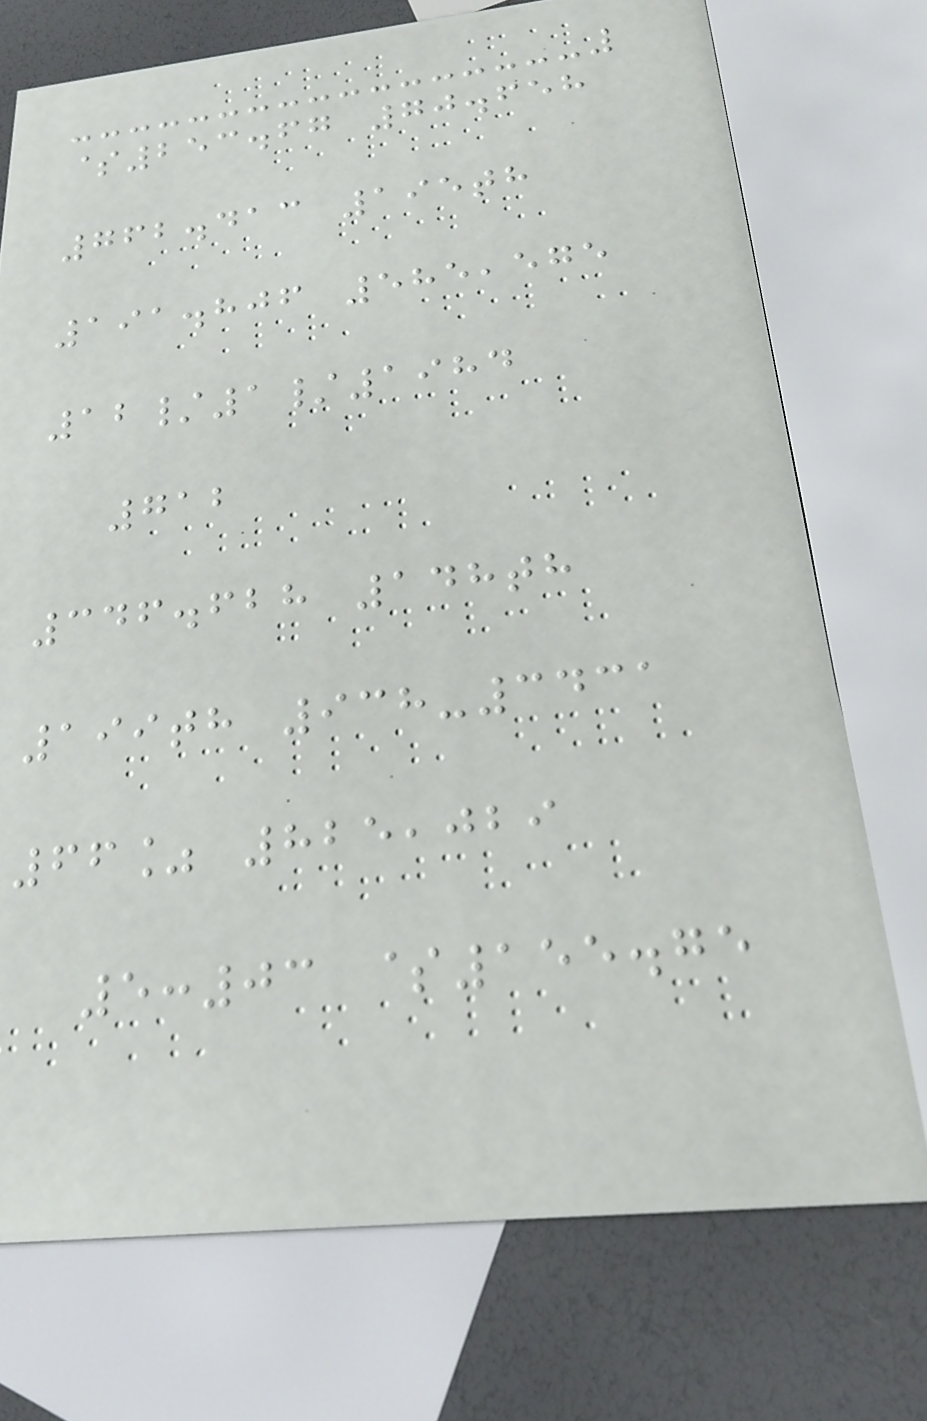$253.67 70.658
762.413 195th
191.806 585,575
12/1/1984
712
346.628 148th
199th 938-3431
66% 825,029
5:03 $155.75
